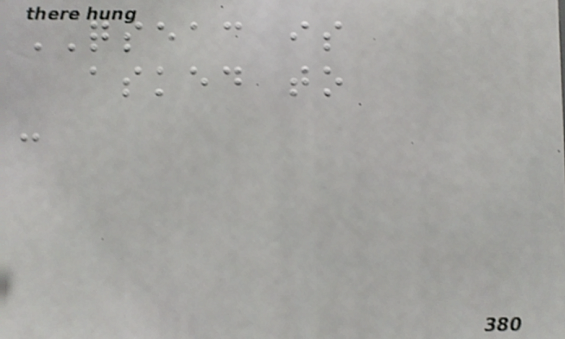QSEAC is
asked to
-
